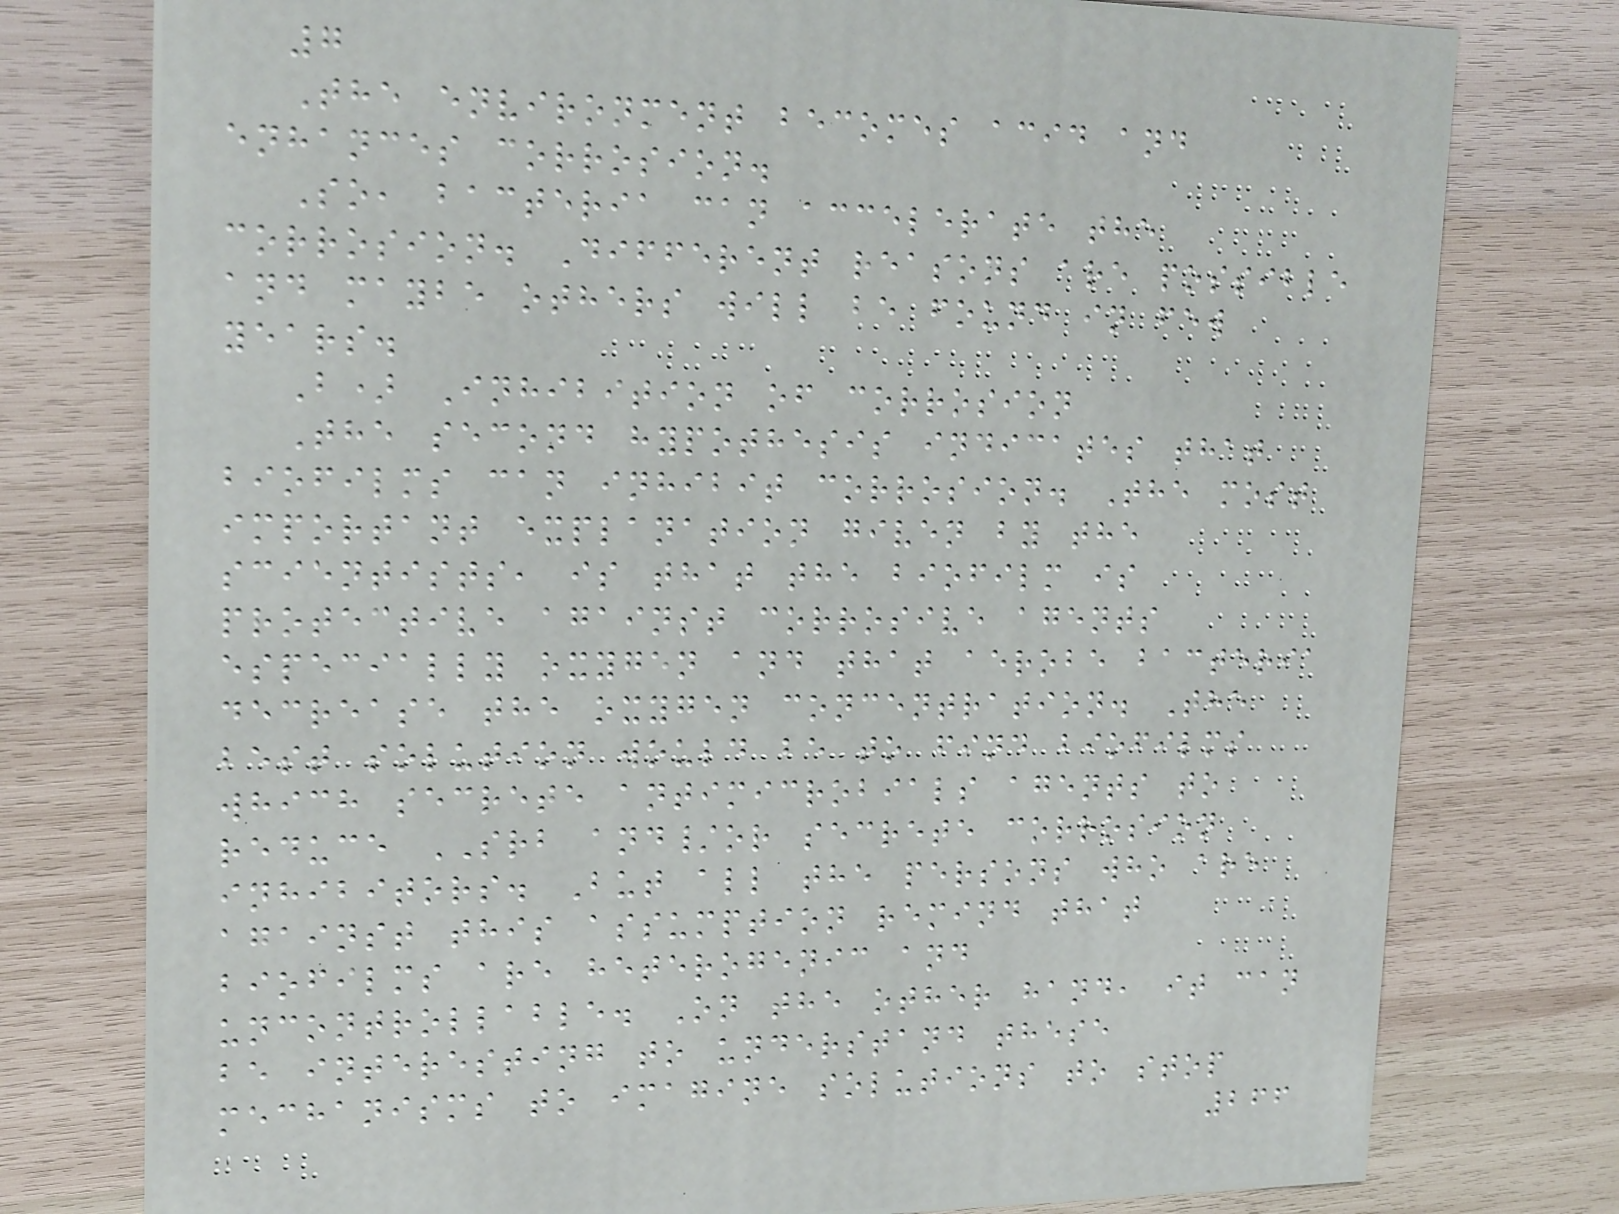7
The environment becomes acid and
enhances corrosion.
So, bacteria can accelerate the
corrosion. Different reasons are possible
and maybe others will be found in few
years.
B) Inhibition of corrosion
The second hypothesis indicates that
biofilms can inhibit corrosion. The most
important explanation given by the
scientists, is that the biofilm is
protective against corrosive agents
especially oxygen and that aerobe bacteria
decrease the oxygen concentration. The
best solution would be to find biofilms
which secrete antimicrobials agents to
reduce SRB and/or secrete corrosion
inhibitors. But all the persons who are
against this assumption remind that
biofilms are heterogenic and
uncontrollable. On the other hand, it can
be interesting to understand these
mechanisms to imagine solutions to stop
266
